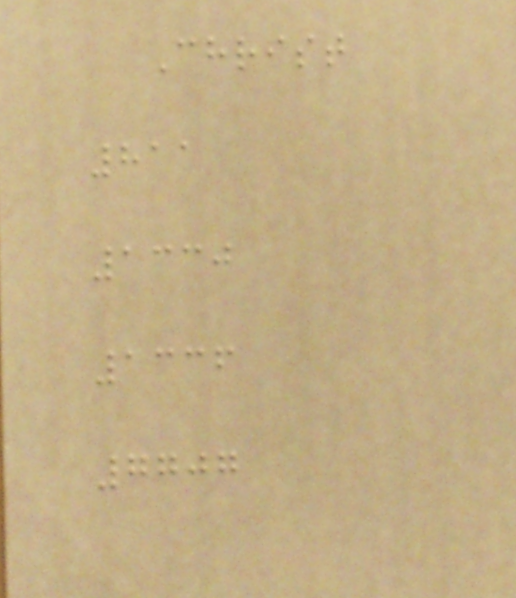Christ
811
1330
1336
7707
